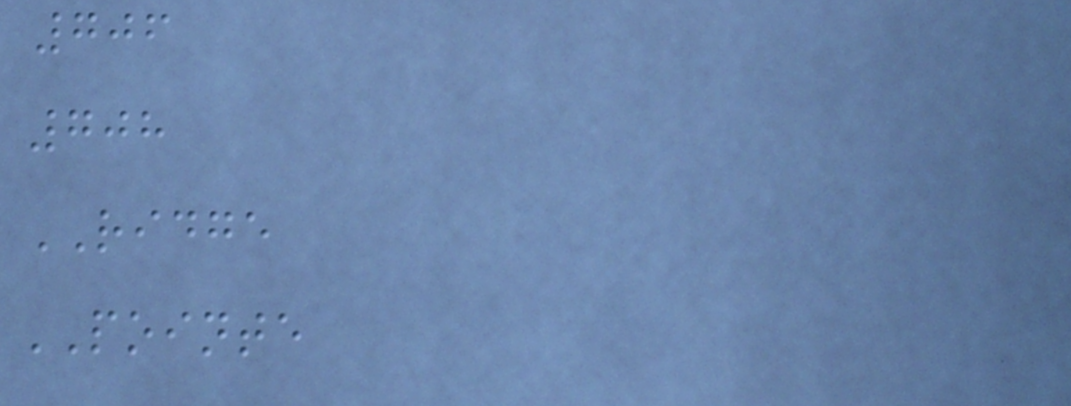706
708
RIDGE
POINTE
